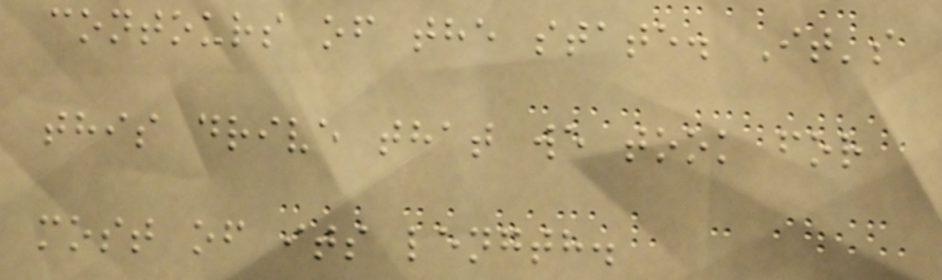contours of the state. It's
this drive that we took for
most of its length.
